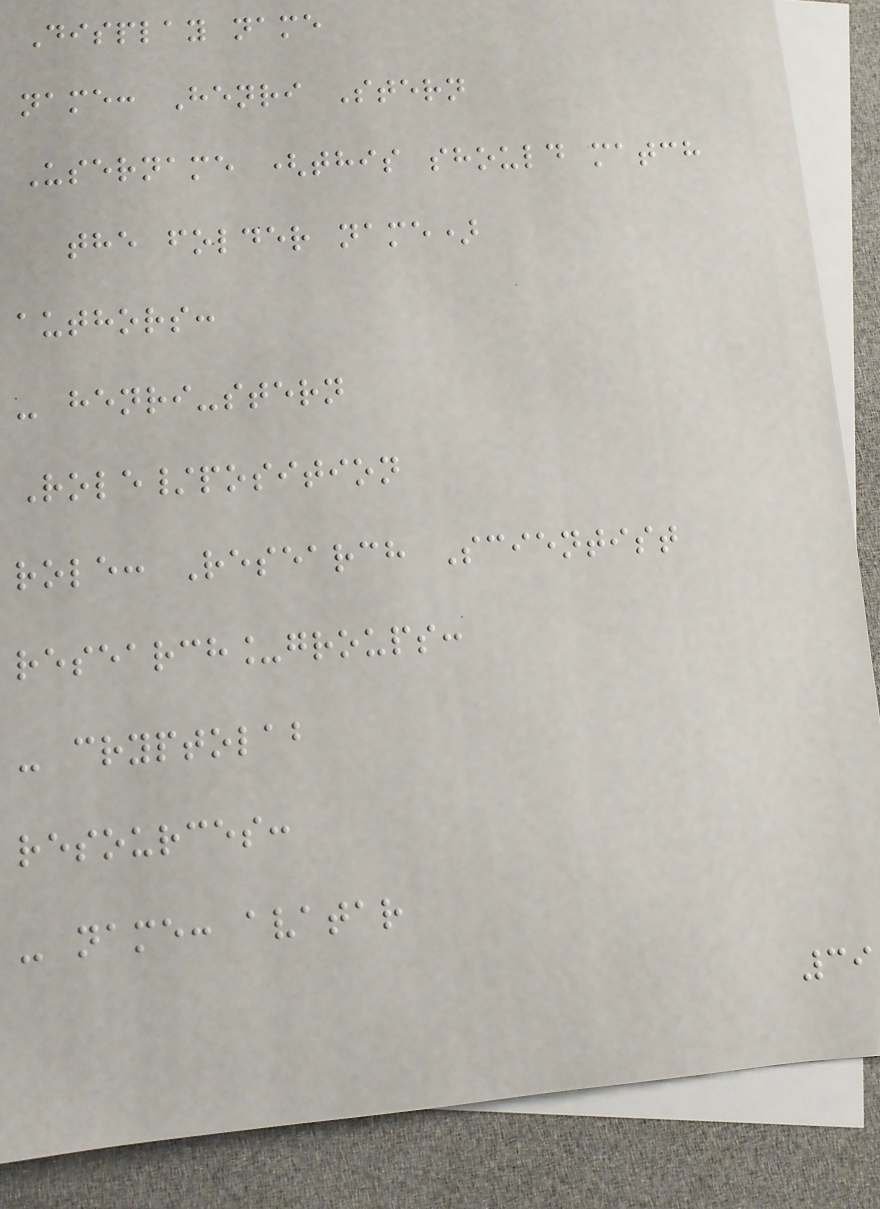Display name
name: Henri Stern
Username (this should match
the folder name)
authors:
- henri-stern
Role/position
role: Research Scientist
research_groups:
- cryptolab
resources:
- name: avatar
39
